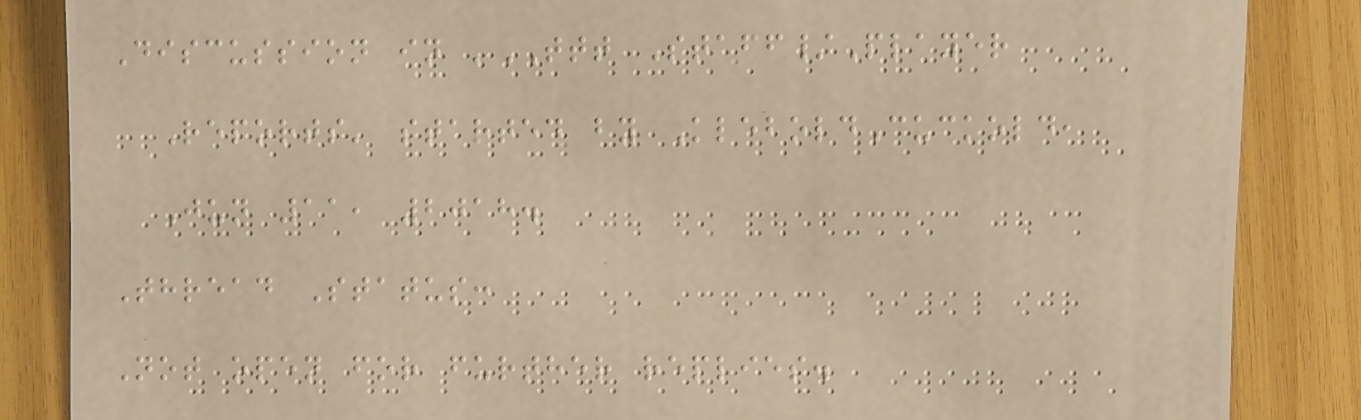Discussion in 'TTT Staff/Player
Reports' started by KleboldCuckold,
Jun 11, 2018.
Thread Status:
Not open for further replies.
